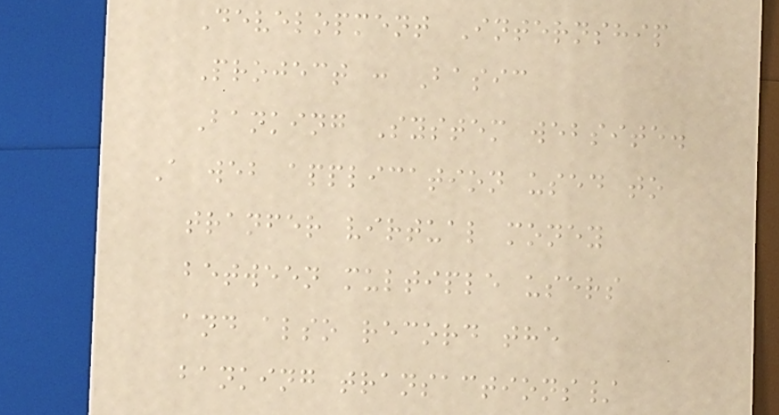Development Internship
Project : Basic
Banking System website.
A web application used to
tranfer virtual money
between multiple users
and also record the
banking transactions/
